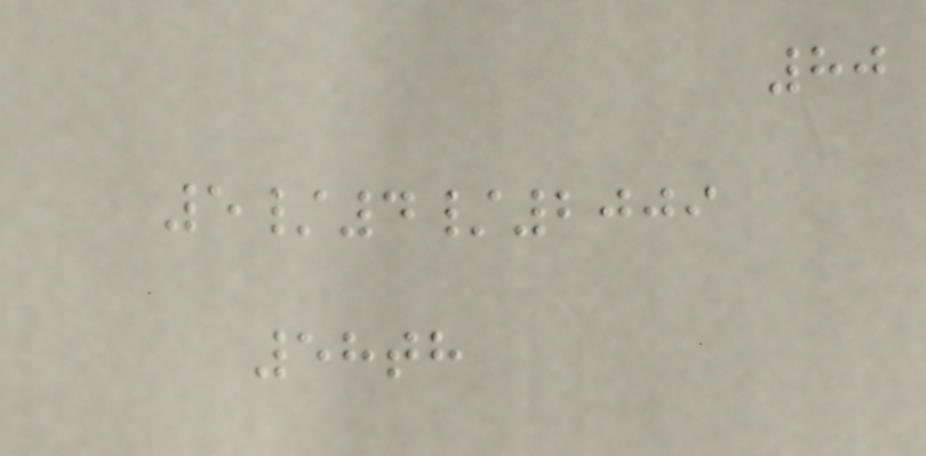80
5/4/2009
58th
